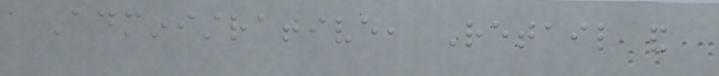Administrative, Retail and
